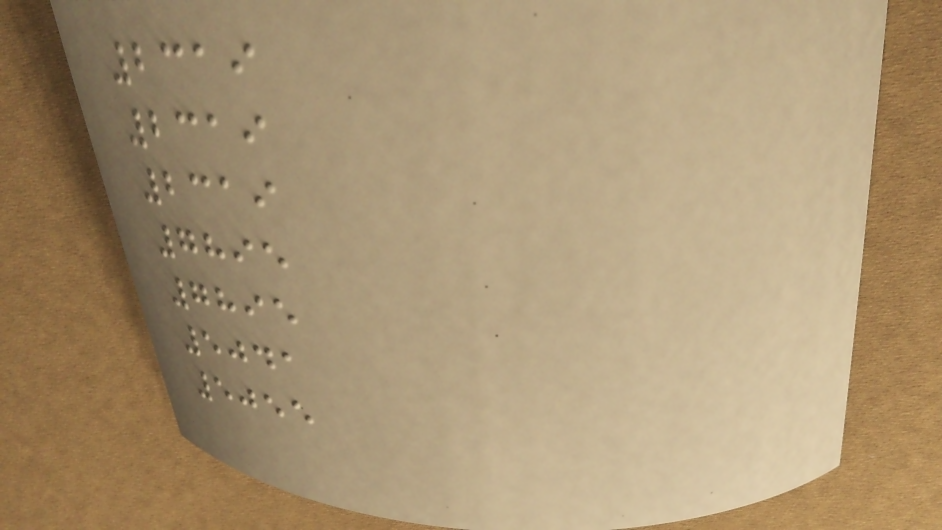2319
2319
2319
7895
7895
5041
5055
